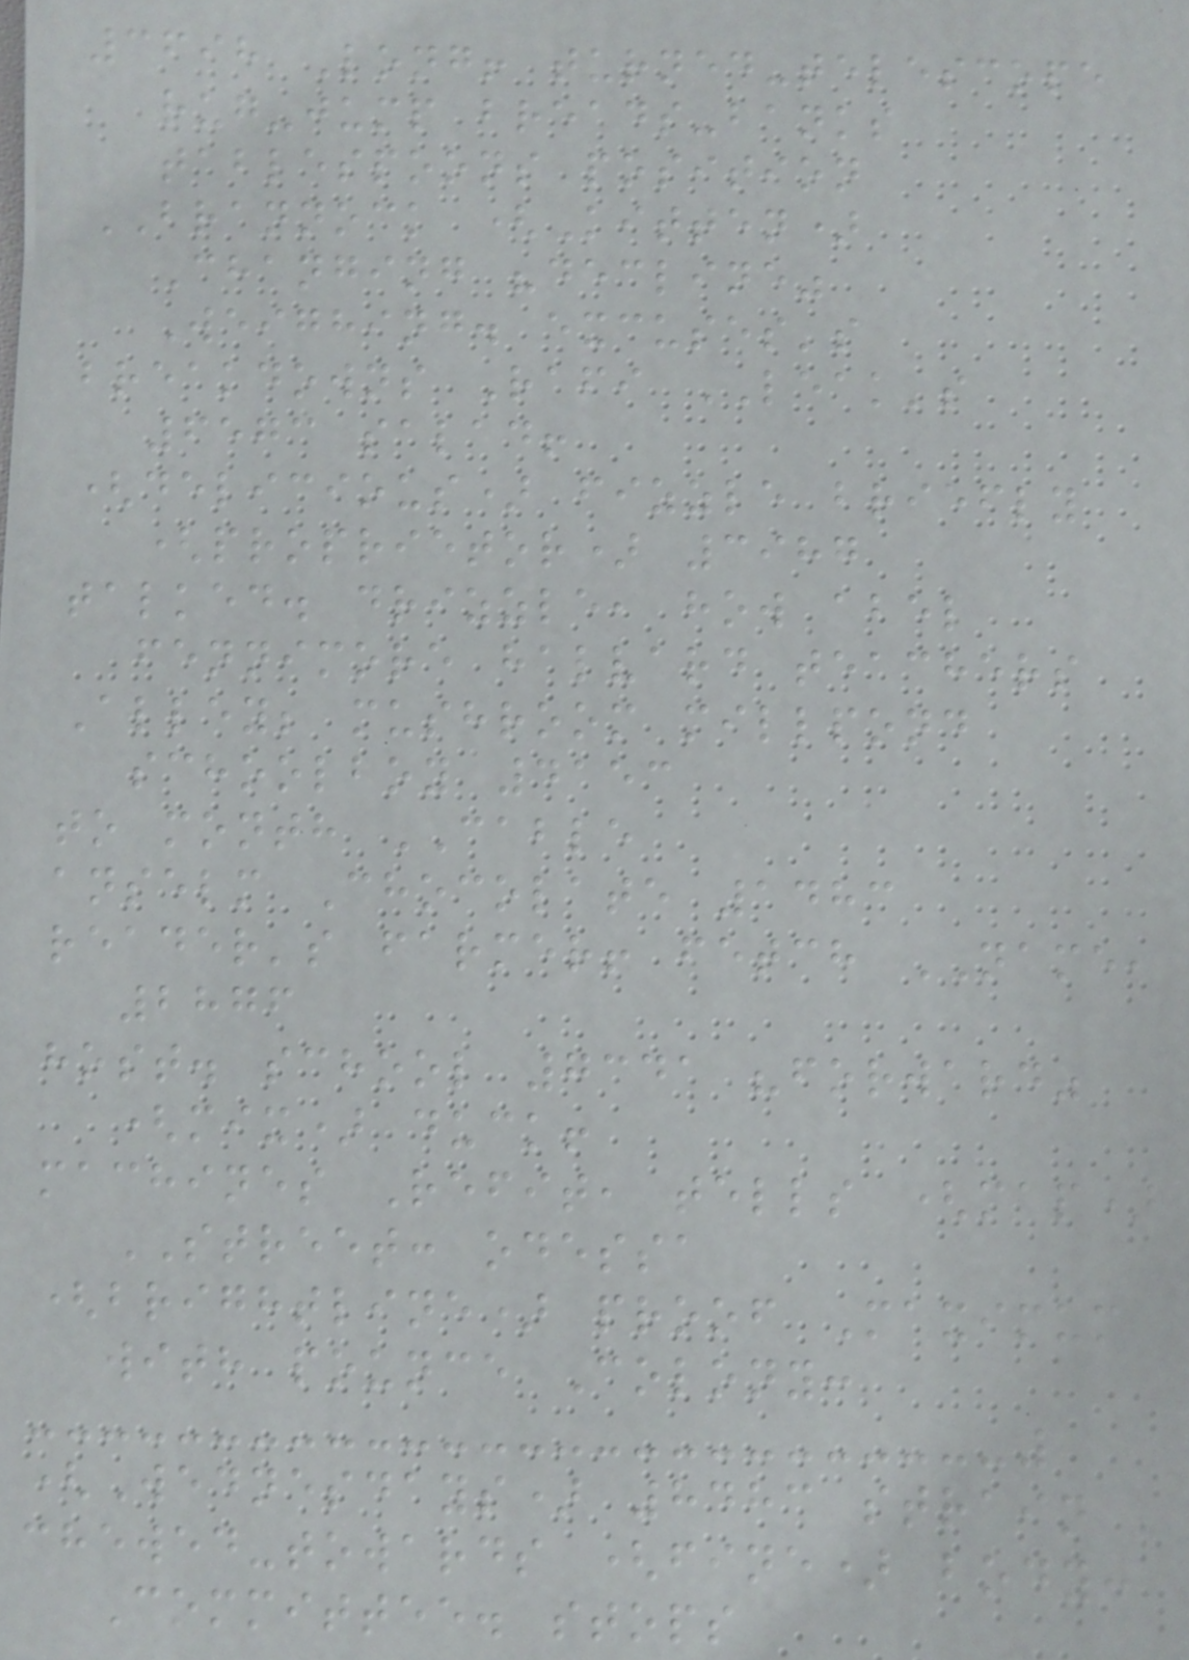3698 Long! turned-telescope
rug-jump breads-banks
tablespoons position
BRANNOCK (Kitten)
Changing "decline"
Weighing. excuses's
breakdowns Rafi LEAK's
6573 salad!
(delicious) fizzle briefly
(proprietor) 3987
talked. drizzle, how abel
fennimore halvard teachers
Alley; mushroom millpond
schoolboy 4153
to month CABLE
anselm Chocolate 1483
reader's farmer! fetch NAME,
2876
host. school 7341 "forward"
(mix) duck!
machines Refit, tells (map)
STREET: odessa
(brightline) proof Maximum
with pounce Colony:
(Wednesdays) 8483 strain
chewed-towards (fine) body:
Committee. stops
